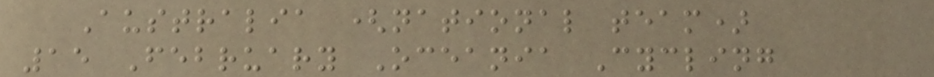Australia (national team)
15 February Oceania Cycling
